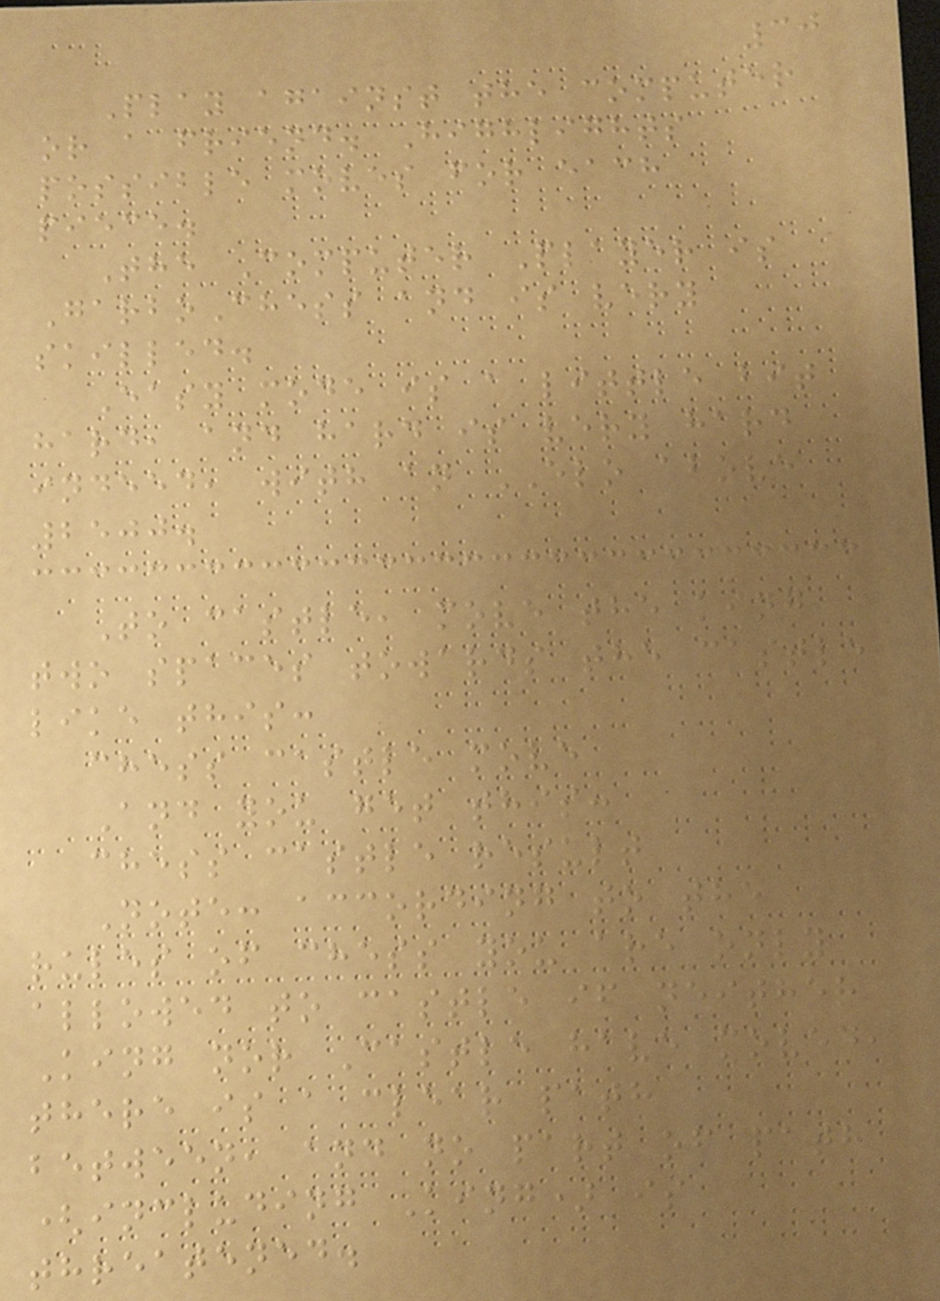30
Play against the computer
or a friend. Highlights
possible moves for each
piece.
The Computer Player is
GarboChess and is very
skilled.
Easy mode is a little bit
hard, and hard is very hard
indeed, with an ELO above
2500.
To castle, move the king
two spaces towards the castle
like this:
chess castle move
And you get this:
chess castle result
Note: according to the
rules of chess you are only
allowed to castle if neither
King nor Castle have moved,
there is a clear path
between, and no part of path
(including King) is
threatened.
